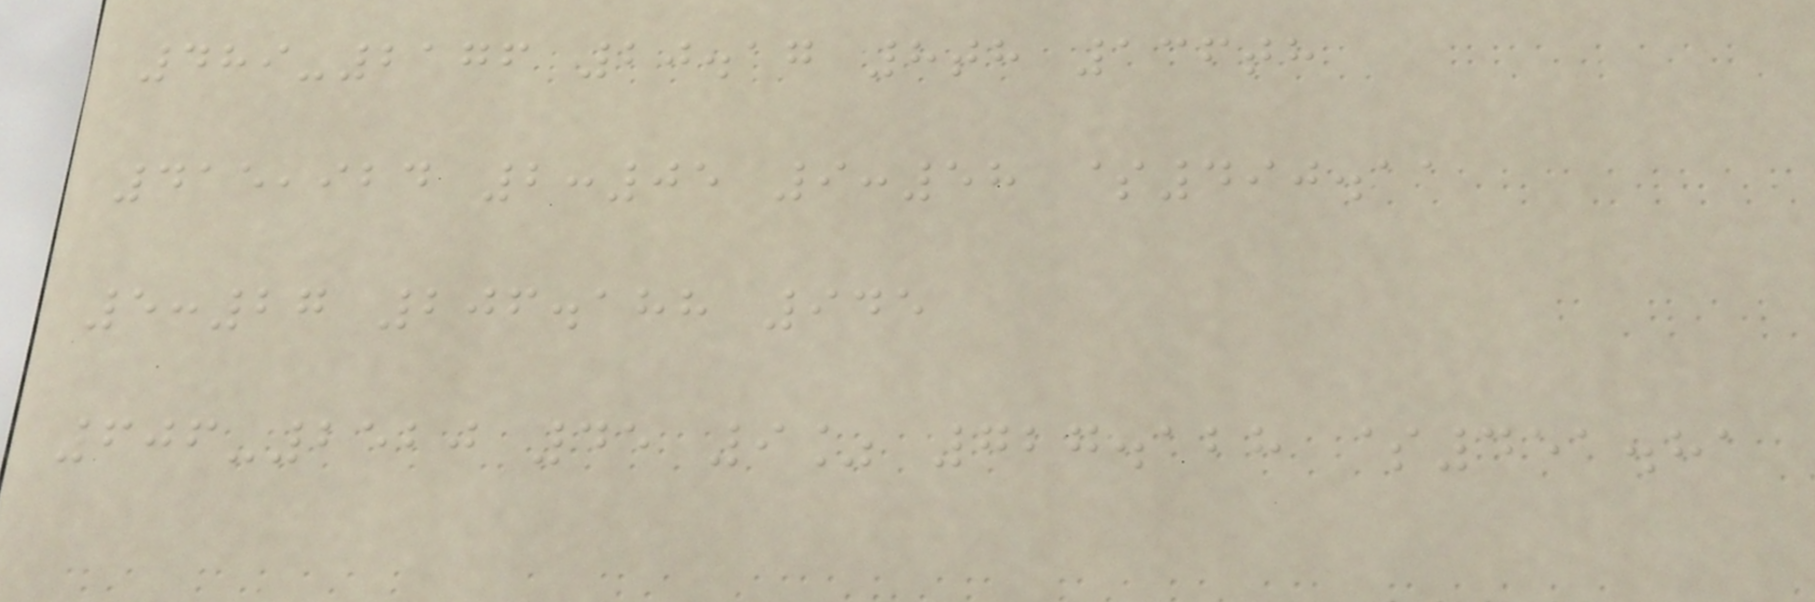489-2176 20.17 8th 136th
415,924 2:05 9:58 $490.11
5:27 206.188 945
606-2520 45 9% 727.128 $451.81
